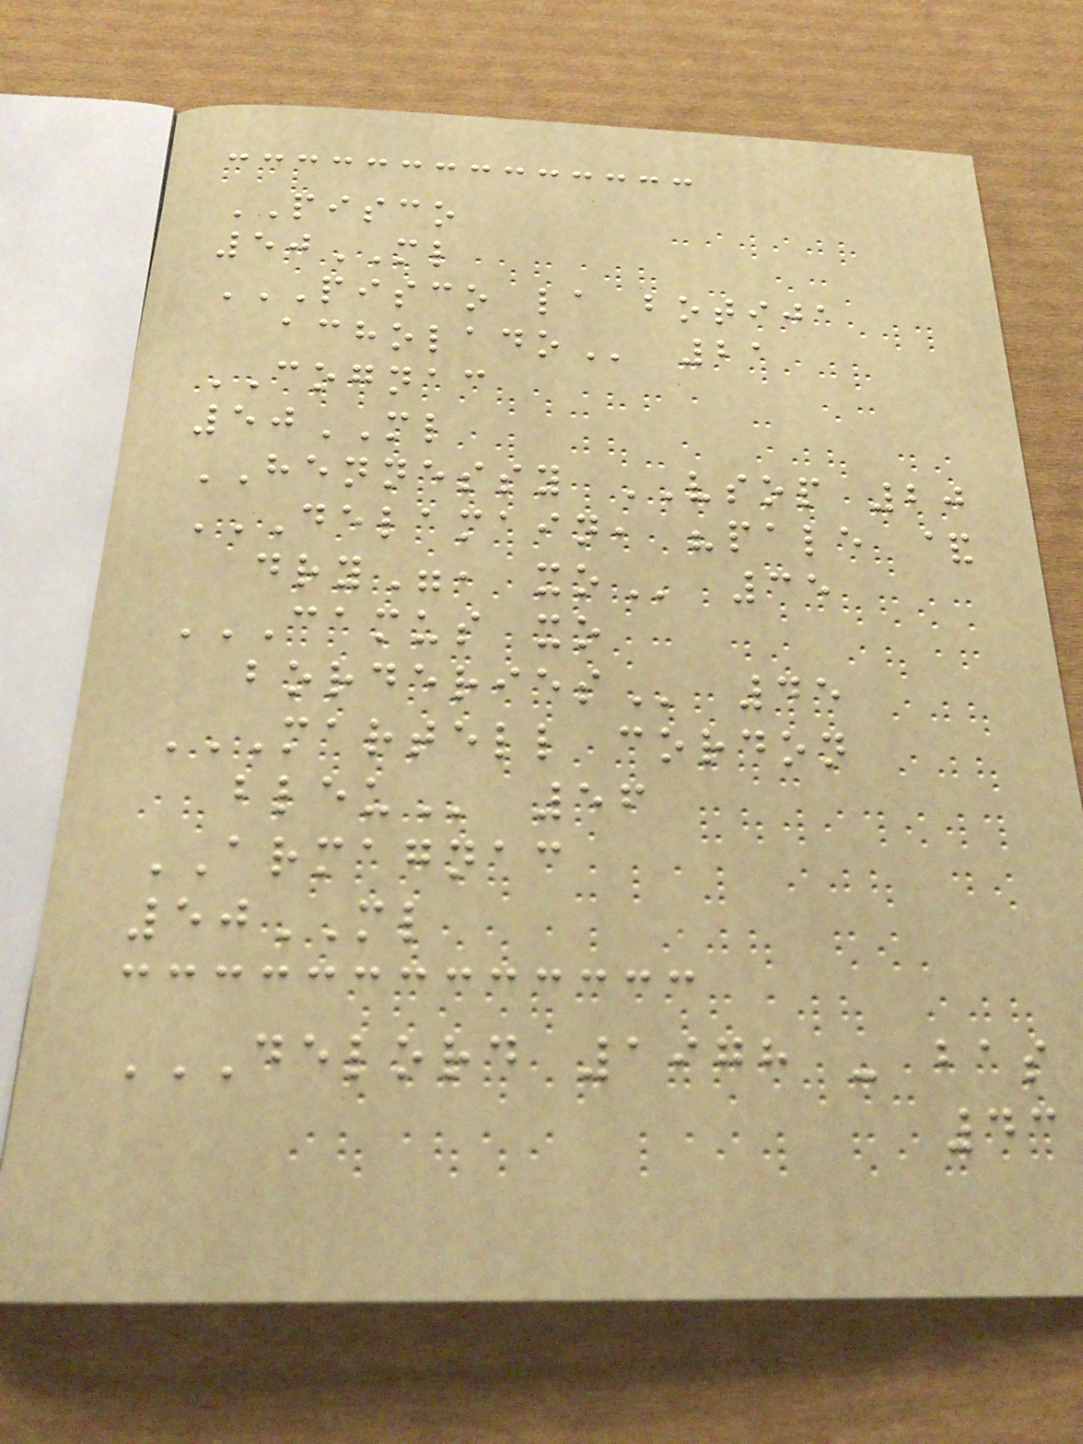PISCO
50ML
PISCO LA BOTIJA
ACHOLADO 21
COGNAC
50ML
HENNESSY VSOP 20
DELAMAIN, "PALE &
DRY", XO 35
CAMUS XO
BORDERIES 45
MARTELL CORDON
BLEU 56
ARMAGNAC
50ML
DELORD 1978 - BAS
43
